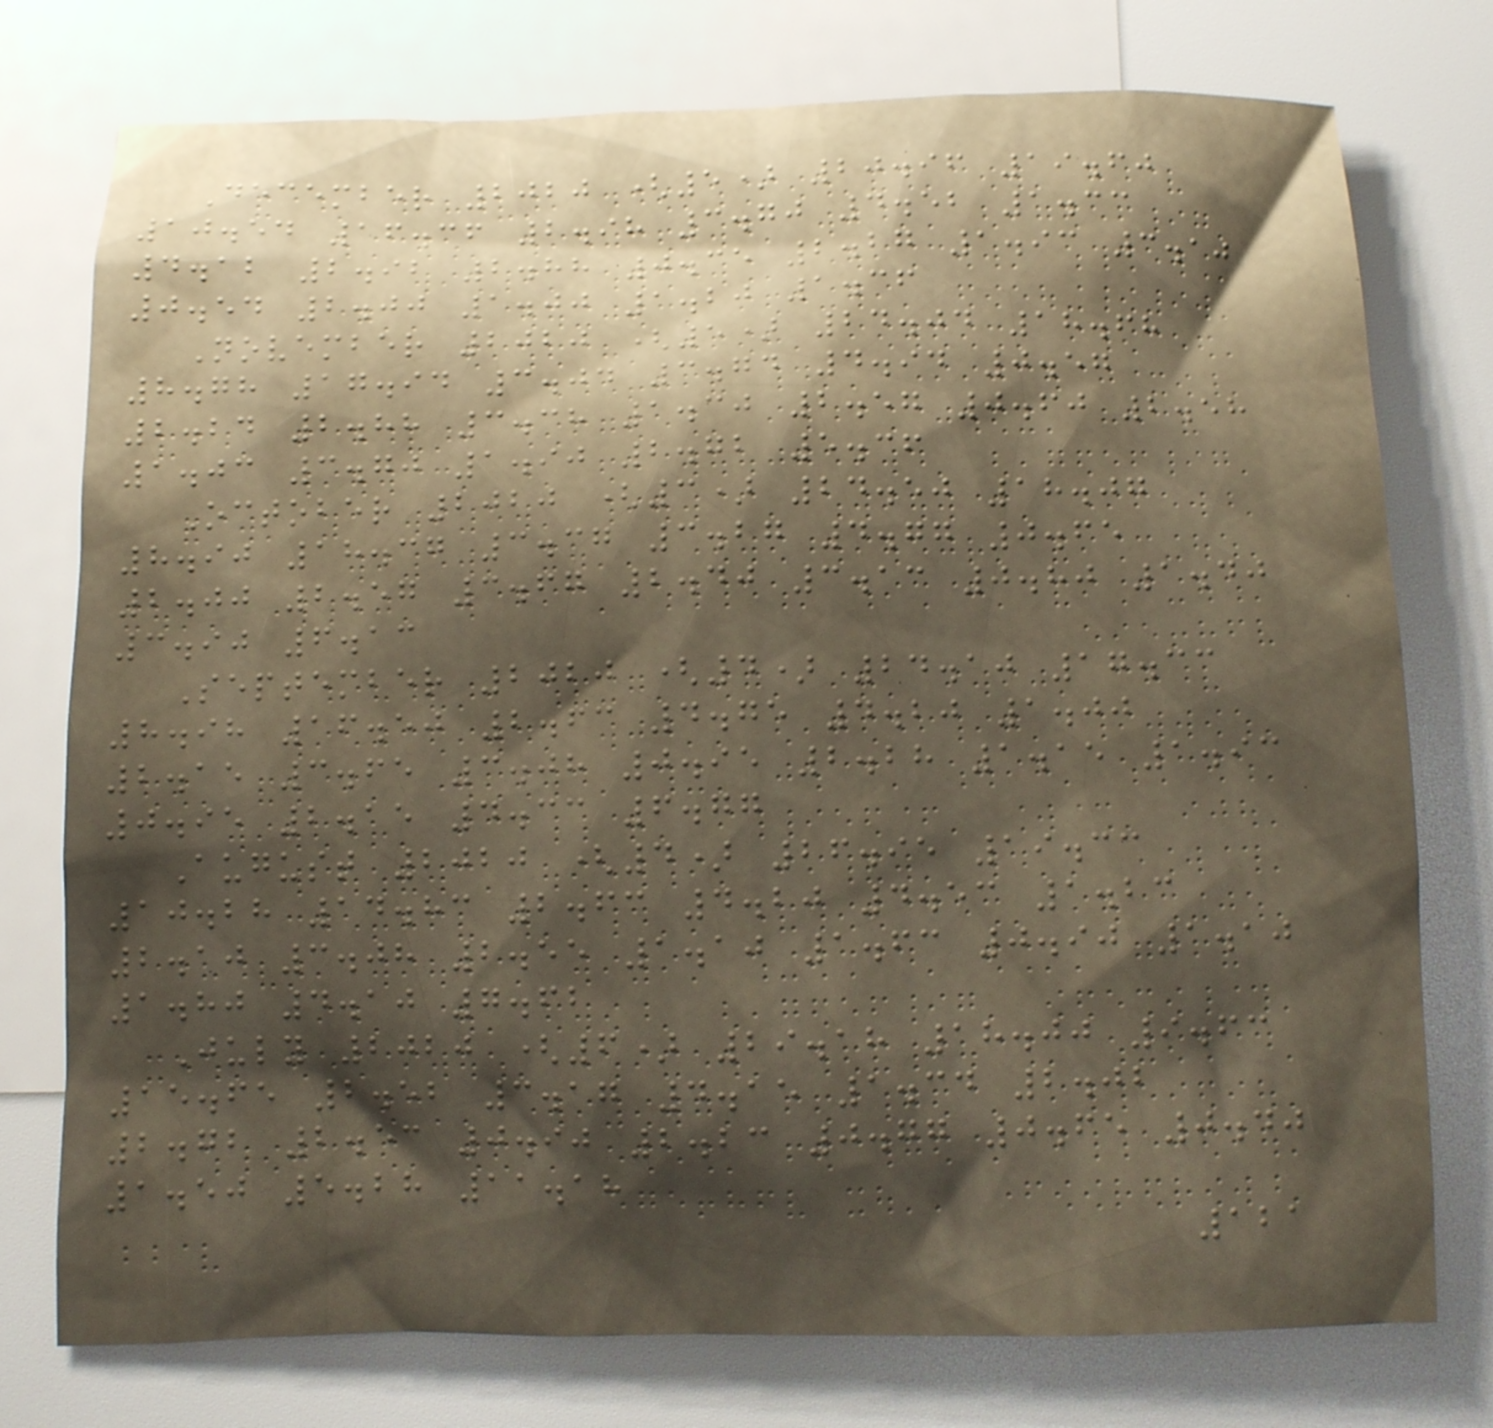December 2020 (5) 20.96 19.60
10.54 16.36 2.98 3.70 4.52 1.33
4.12 2.92 2.88 0.35 2.27 1.93 3.10
0.54 2.00 1.00 1.20 1.36
November 2020 (5) 24.04 18.68
8.78 17.94 3.04 3.74 4.94 0.57
2.24 2.88 3.38 1.30 2.57 0.60 2.58
1.03 3.70 1.90 2.72 5.36
October 2020 (3) 24.50 18.07
8.90 18.37 3.37 3.27 4.77 0.65
2.00 2.57 3.67 2.40 3.13 0.80 1.40
3.90 6.13
September 2020 (4) 24.10 17.33
8.98 16.50 2.63 4.75 4.20 1.00
2.15 3.65 3.08 0.95 2.28 1.15 1.93
0.95 2.15 4.33 6.77
August 2020 (4) 26.95 19.33
10.28 14.83 2.63 4.20 4.53 1.23
2.10 3.08 2.55 1.10 1.63 0.90 1.10
1.80 4.10 7.62
July 2020 (6) 29.18 18.00 9.63
15.65 2.52 3.17 4.15 1.34 2.02
2.72 2.53 0.90 2.23 0.77 0.65 0.40
1.50 5.28 11.18
121
